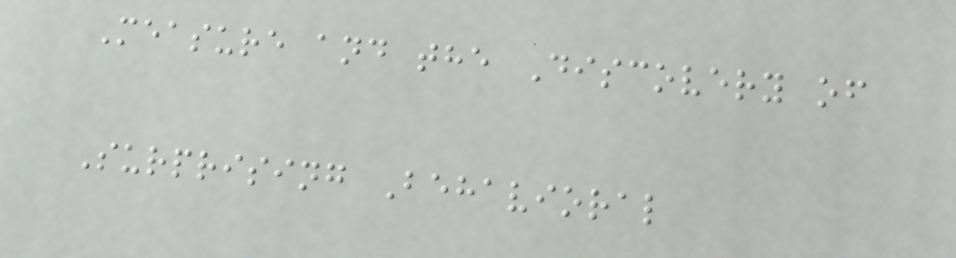Measure and the Discovery of
Surprising Behavioral
